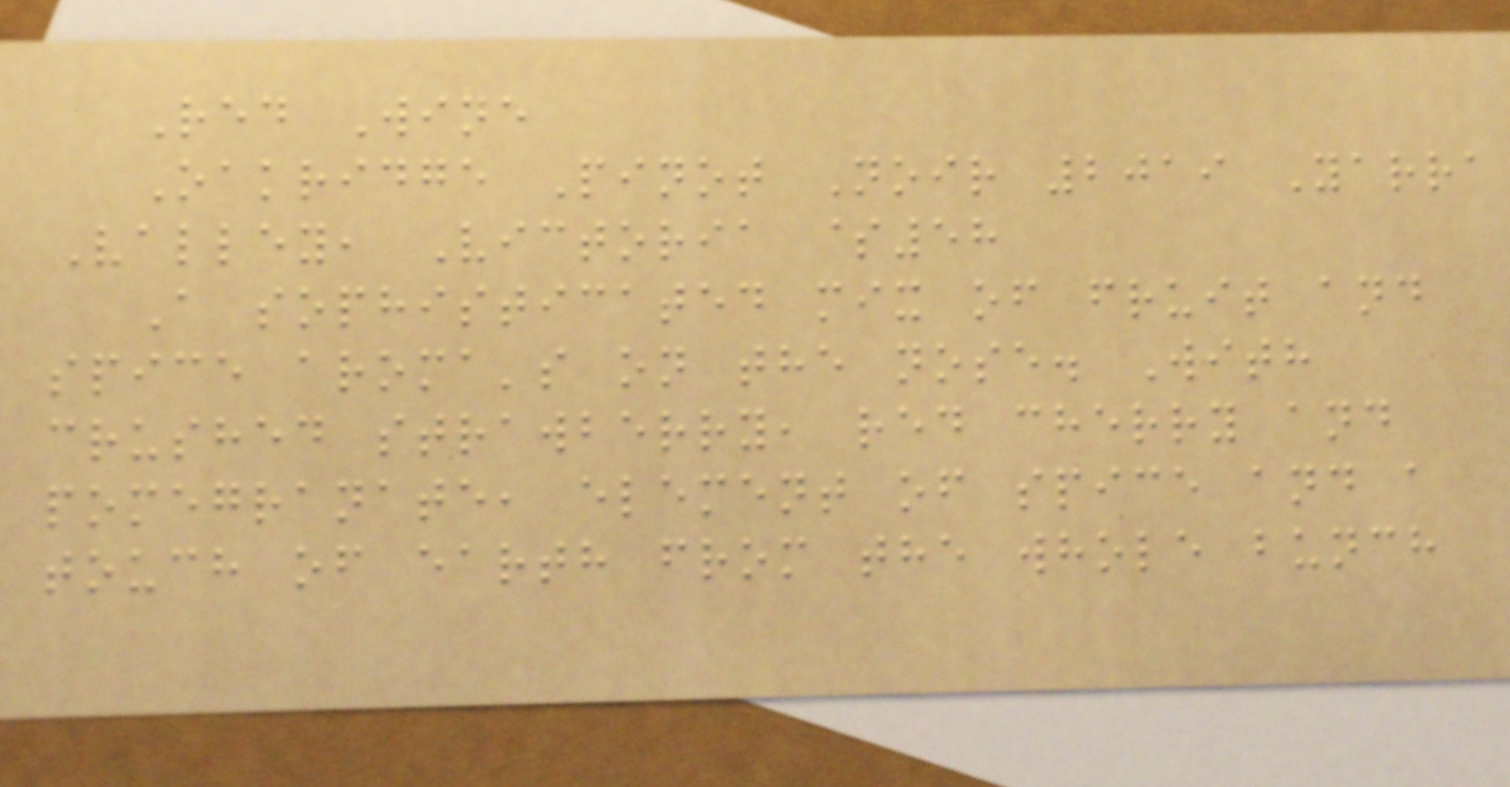Red Wine
Oakridge Pinot Noir 2019 Yarra
Valley, Victoria $58
A sophisticated mix of fruit and
spice aroma's on the nose. With
crushed strawberry, red cherry and
pomegranate, element of spice and a
touch of earth from the whole bunch
